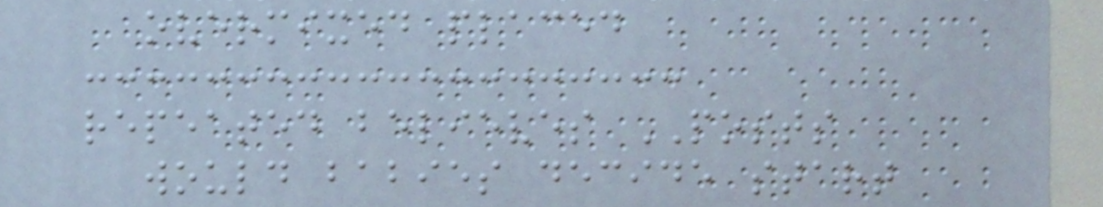overmixed placed
repeated believes POSTS
would babies decide start
